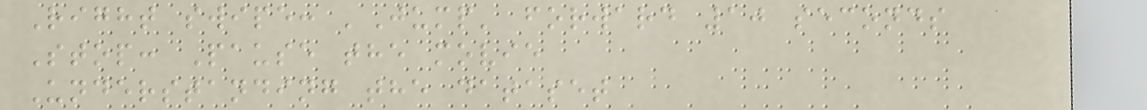Right swipe: 'Jump' forward 10 seconds
Stop: Pause the movie
Understanding the dataset
